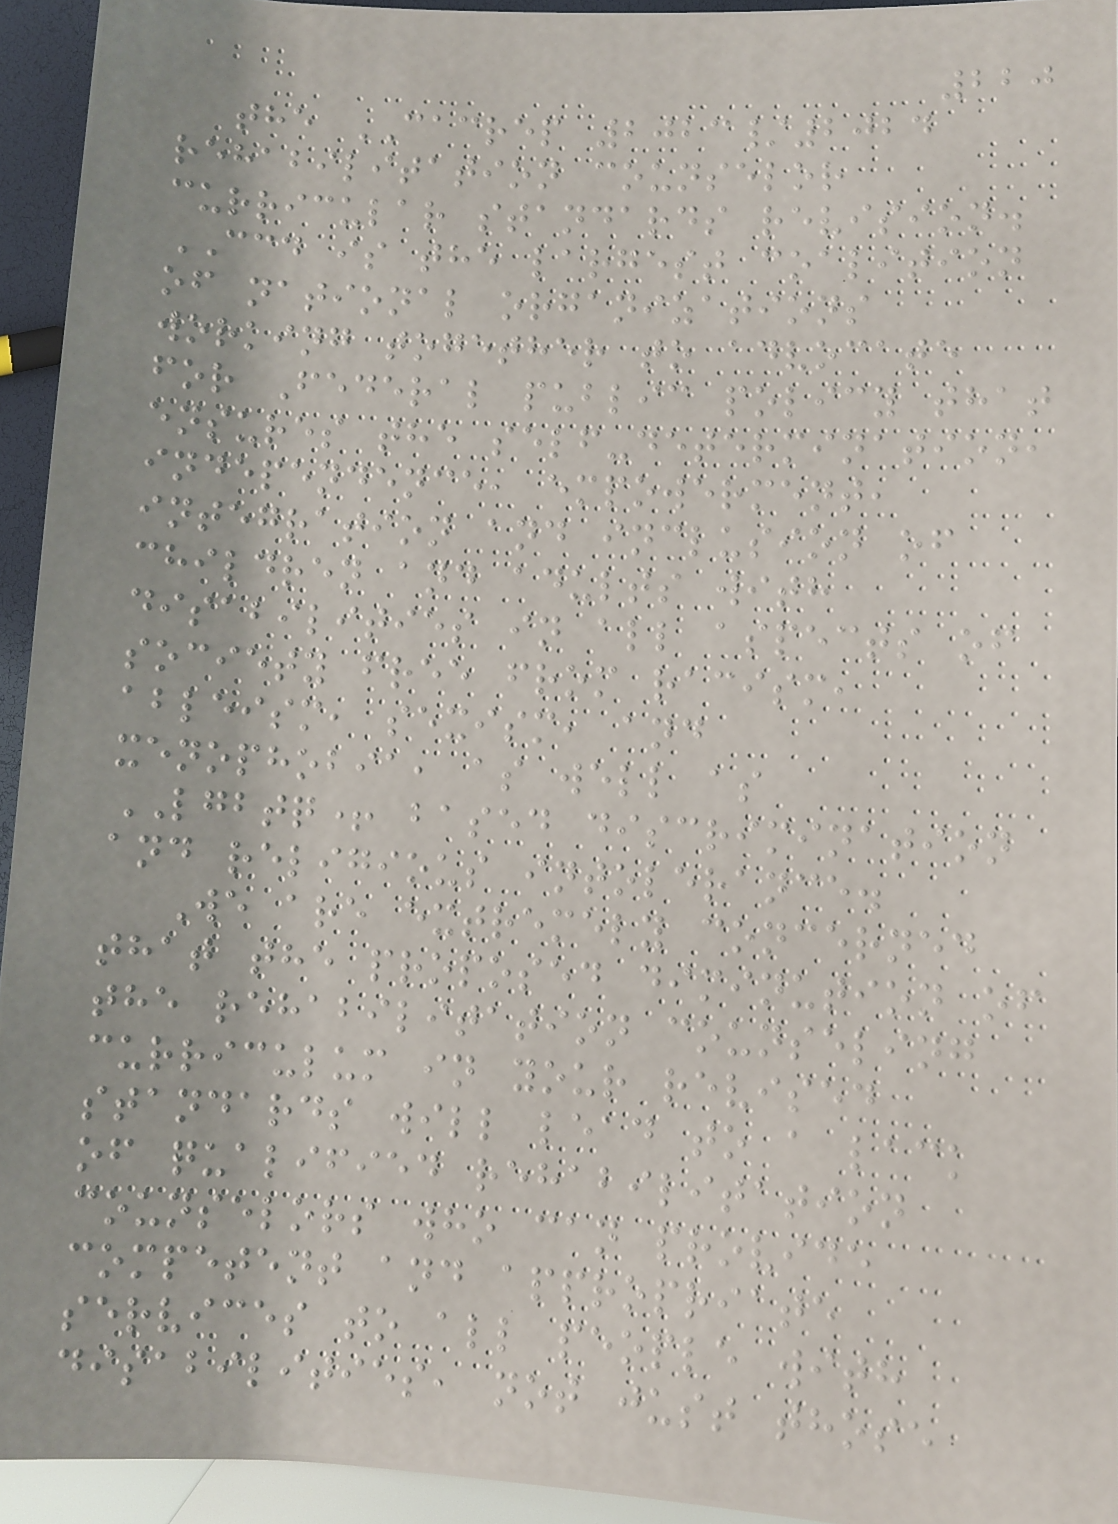220
the CACREP 2023/2024
rehabilitation counselor
curricular standards revision.
CCD is the largest coalition
of national organizations
working together to advocate
for Federal public policy that
ensures the self-determination,
independence, empowerment,
integration and inclusion of
children and adults with
disabilities in all aspects of
society free from racism,
ableism, sexism, and
xenophobia, as well as
LGBTQ+ based discrimination
and religious intolerance.
We are extremely concerned
that the proposed diminution of
the rehabilitation counseling
curriculum in your revised
standards will lead to a lack
of qualified rehabilitation
counselors who can provide
competent and appropriate
services to all people with
disabilities, not just those
